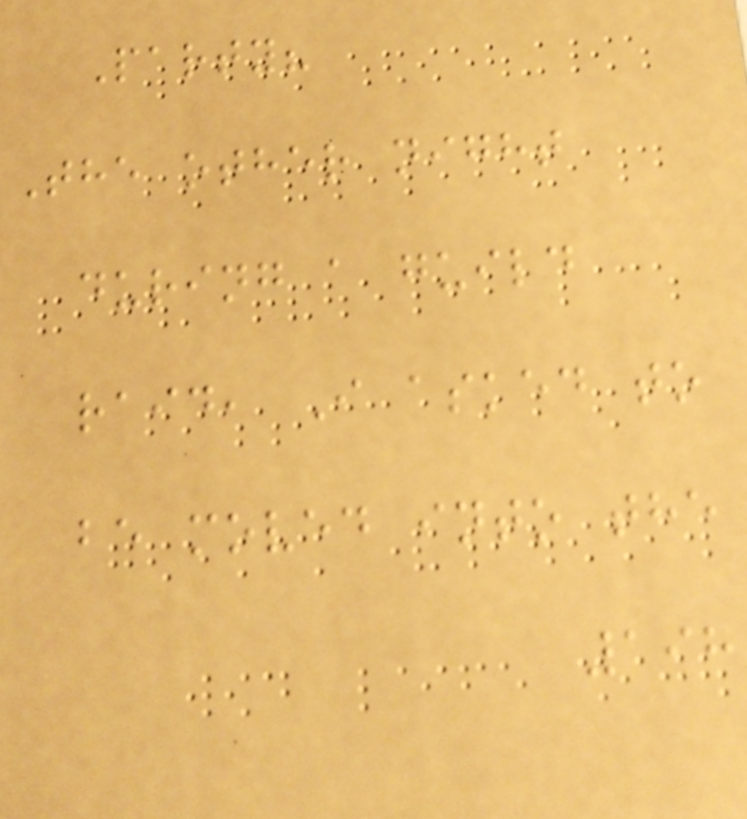Party?
The other night
during a guild
raid, I asked to
be moved into the
198
